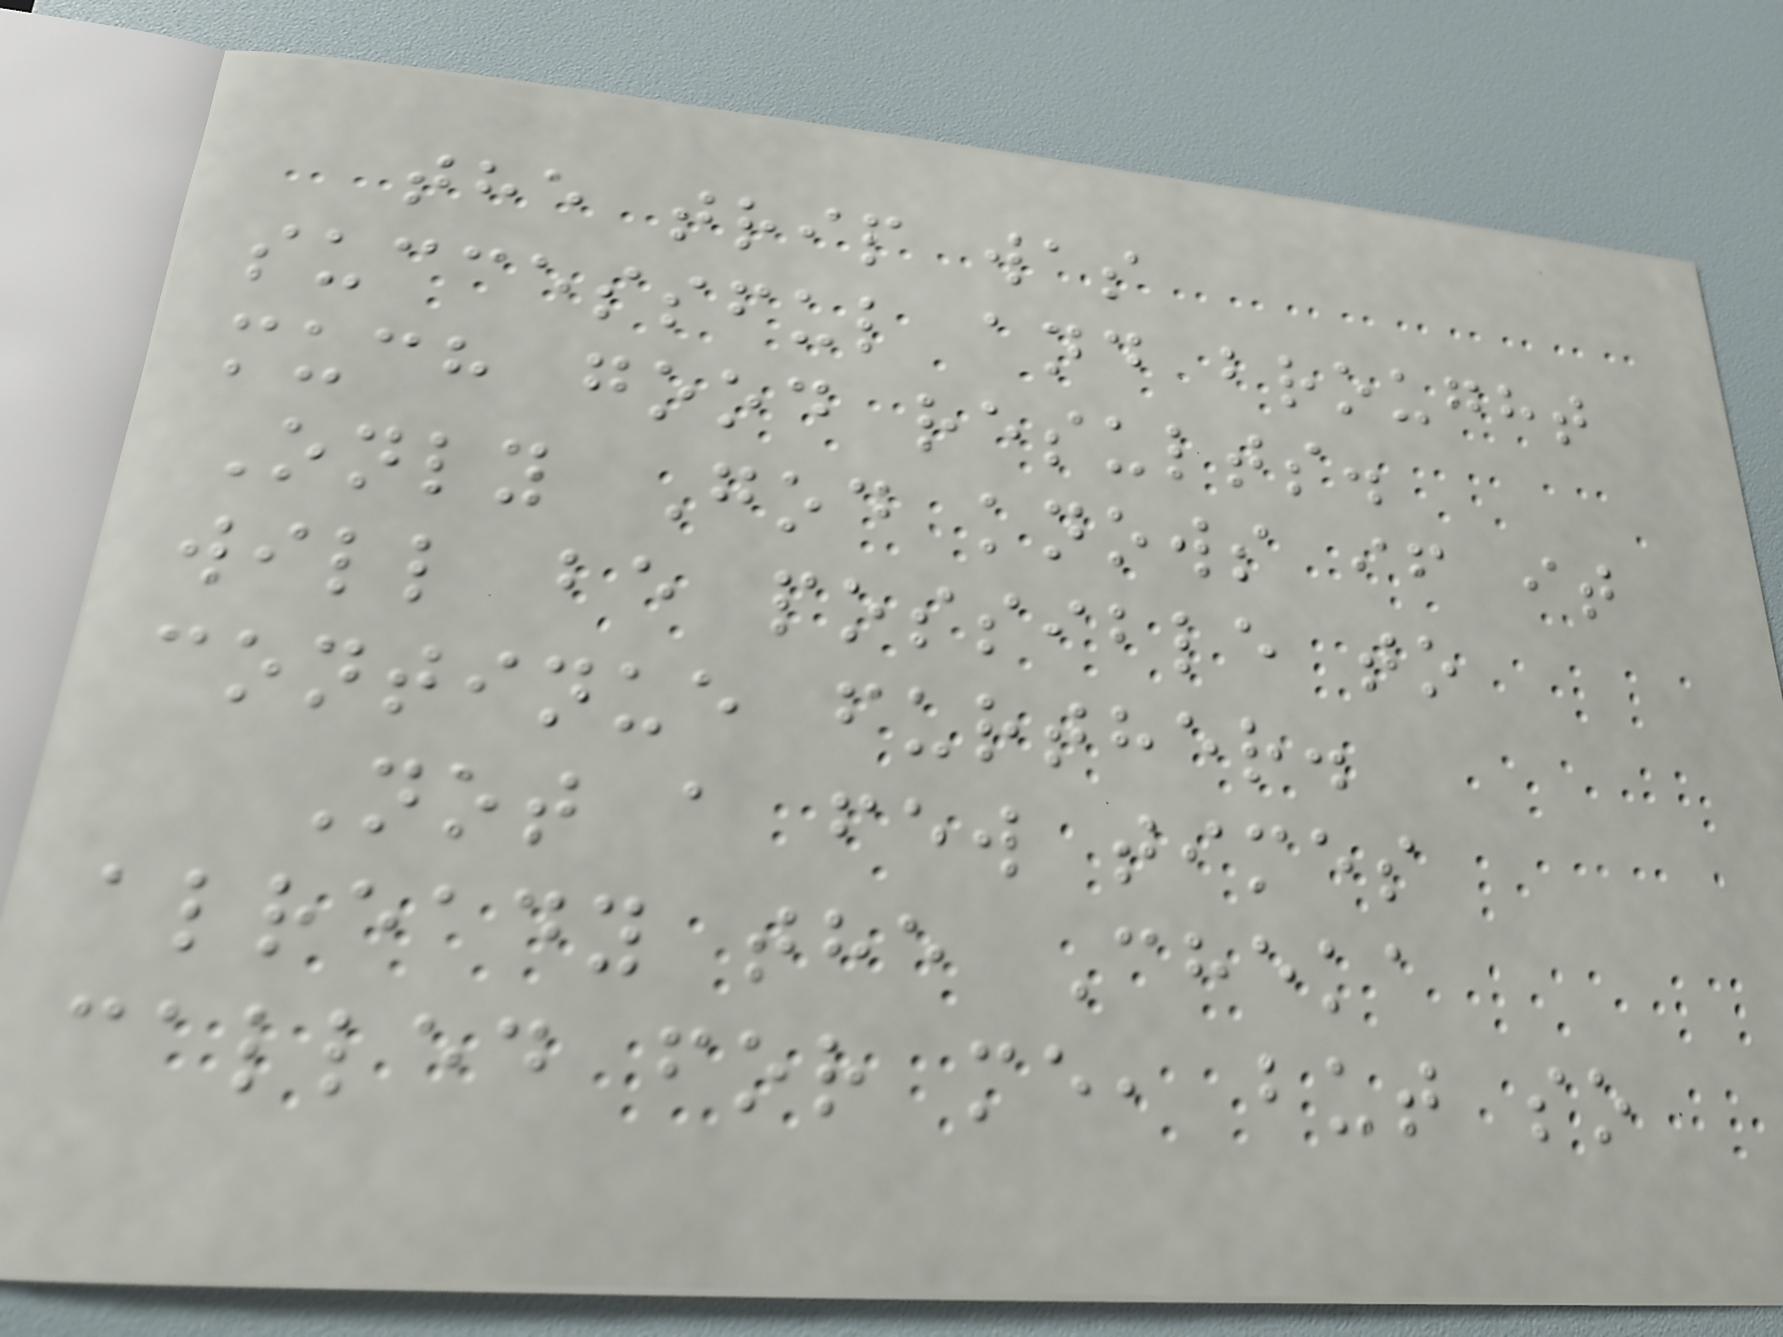the trip was
successful and brought
much good results.
Only God knows if it
will be possible to
continue further.
Not a few times
already the Cheka
called for me, but so
